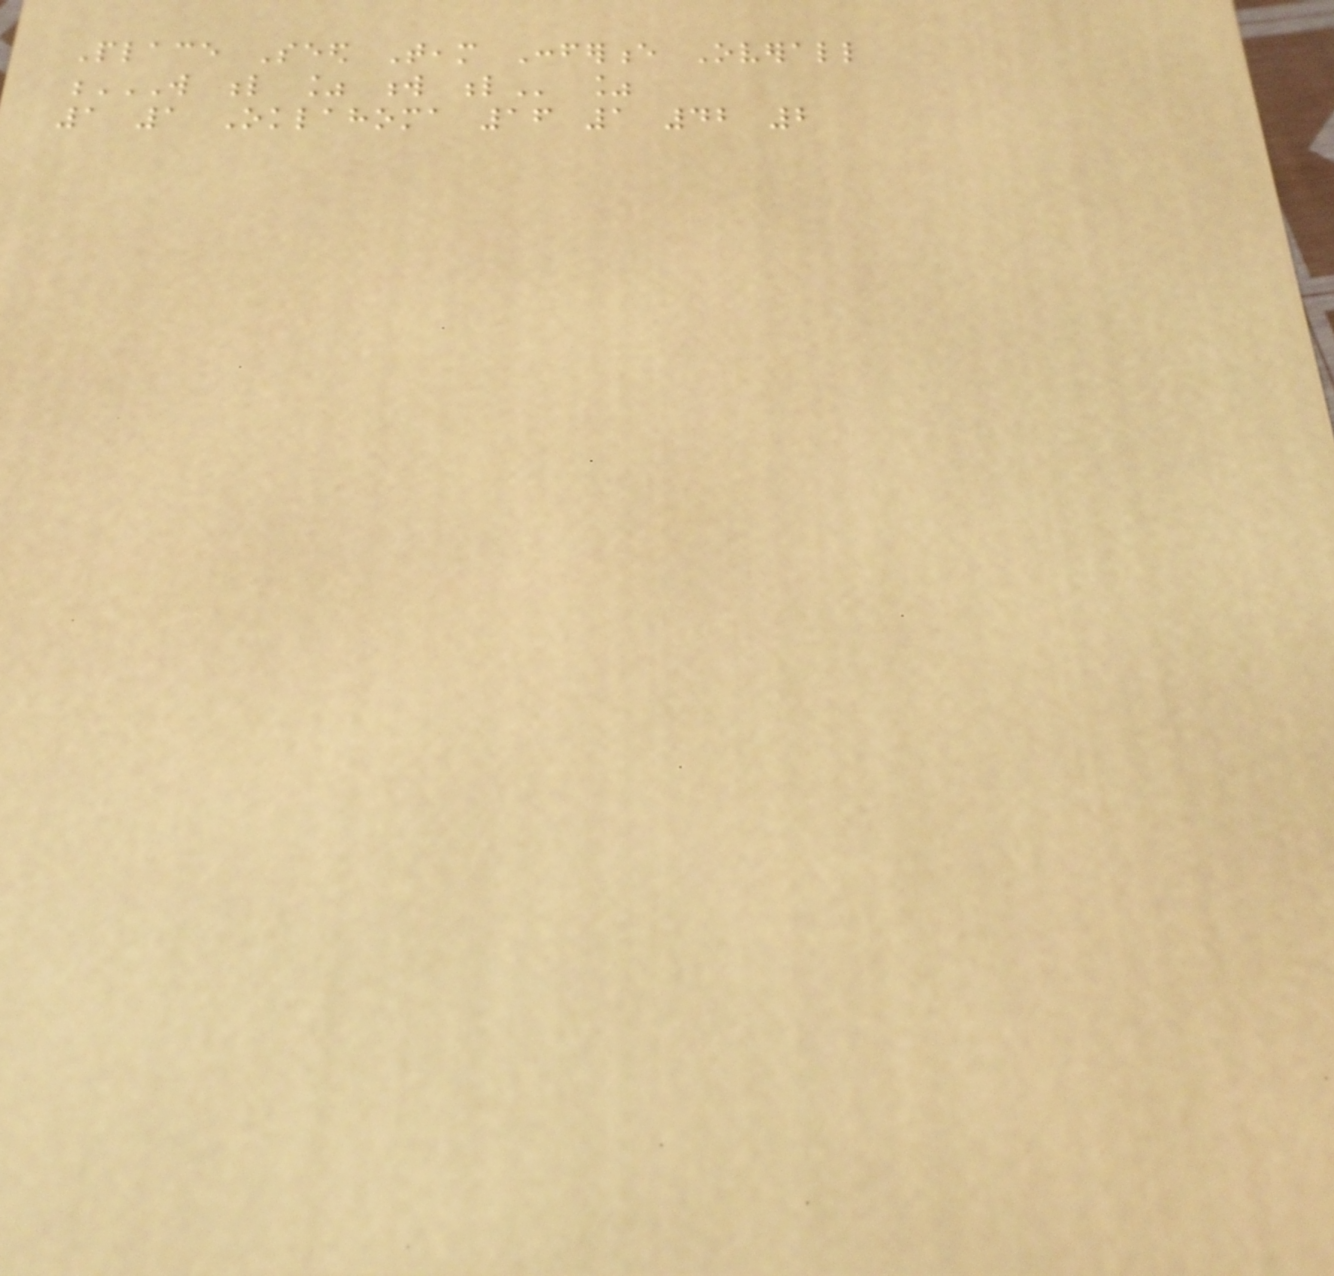Place Seed Team Conference Overall
W L % W L %
1 1 Oklahoma 16 1 42 2
